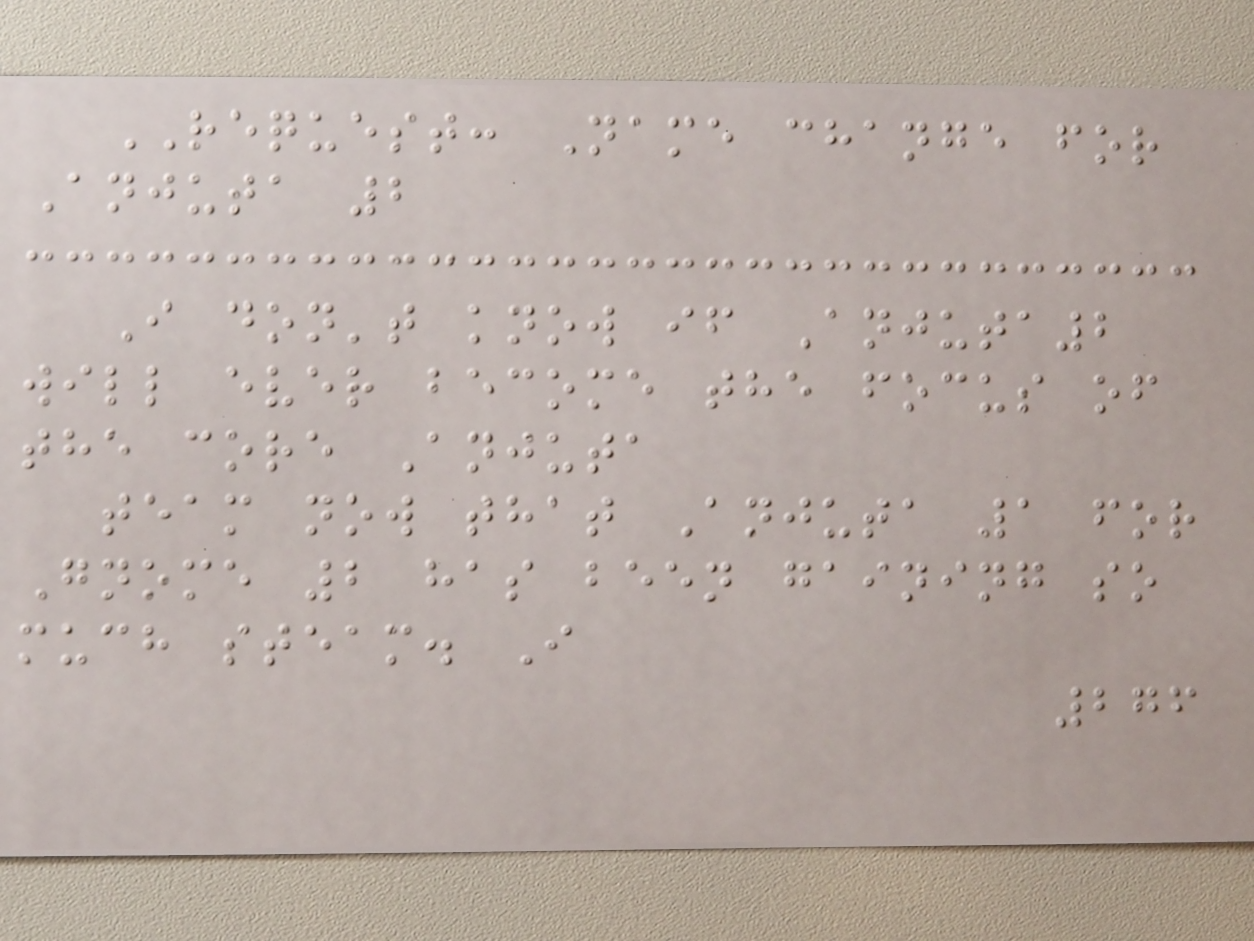REQUEST: Name change for
Anjuta 2
I don't know if Anjuta2
will ever become the focus of
the core Anjuta
team now that Anjuta 1 for
Gnome 2 has been gaining so
much steam. I
276
